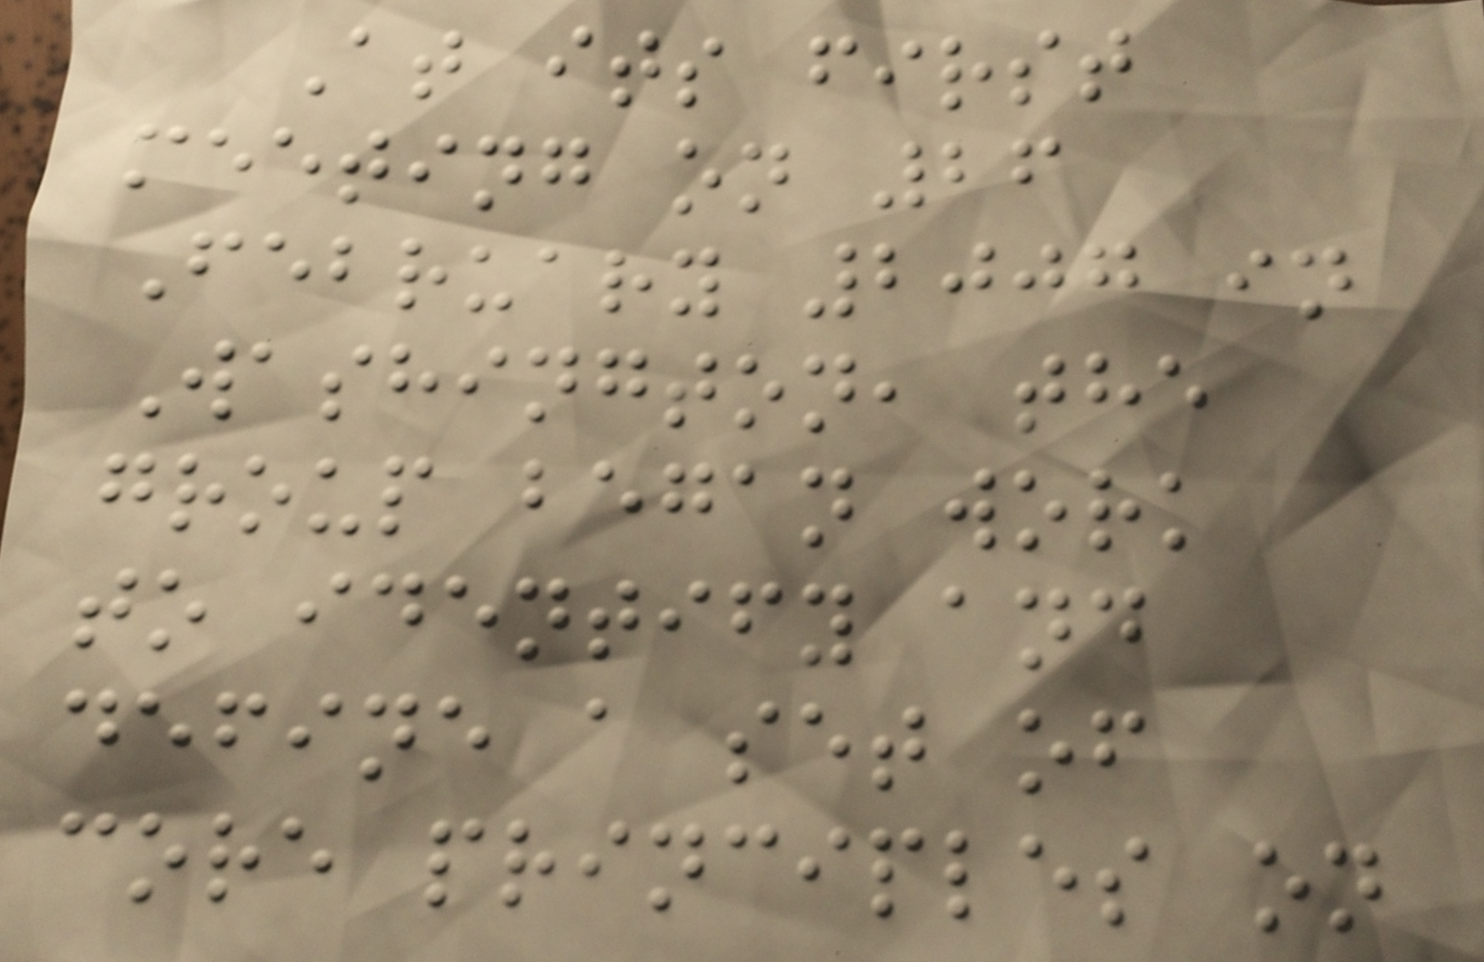At its first
meeting on 26
February 2007 in
Washington, the
group began work
to identify and
define a set of
core principles on
